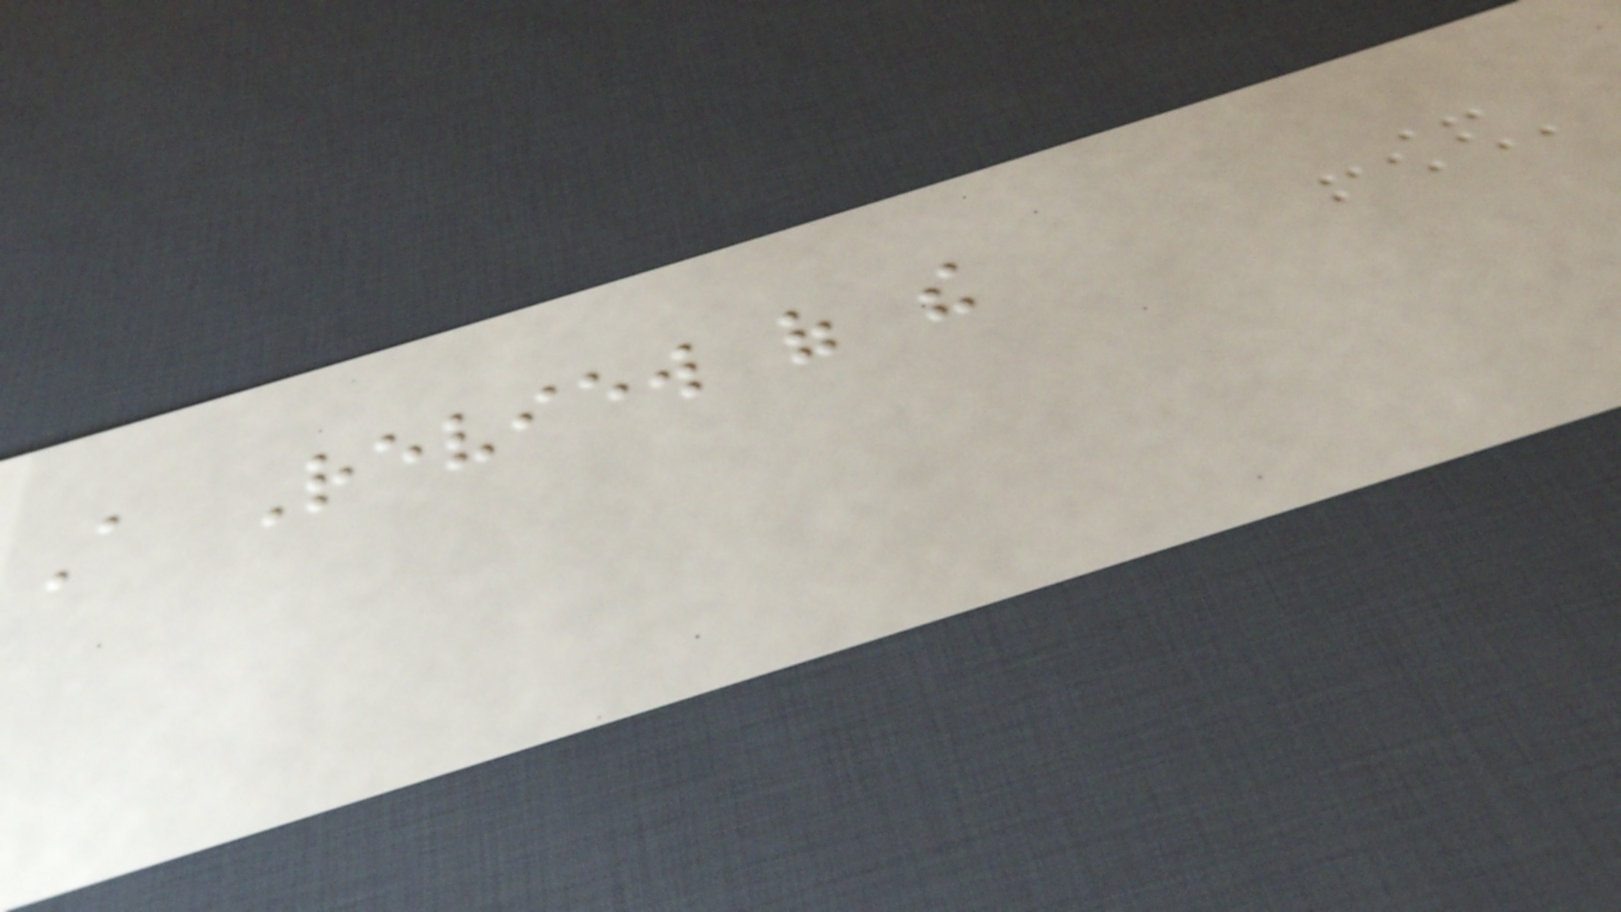A Review of the
